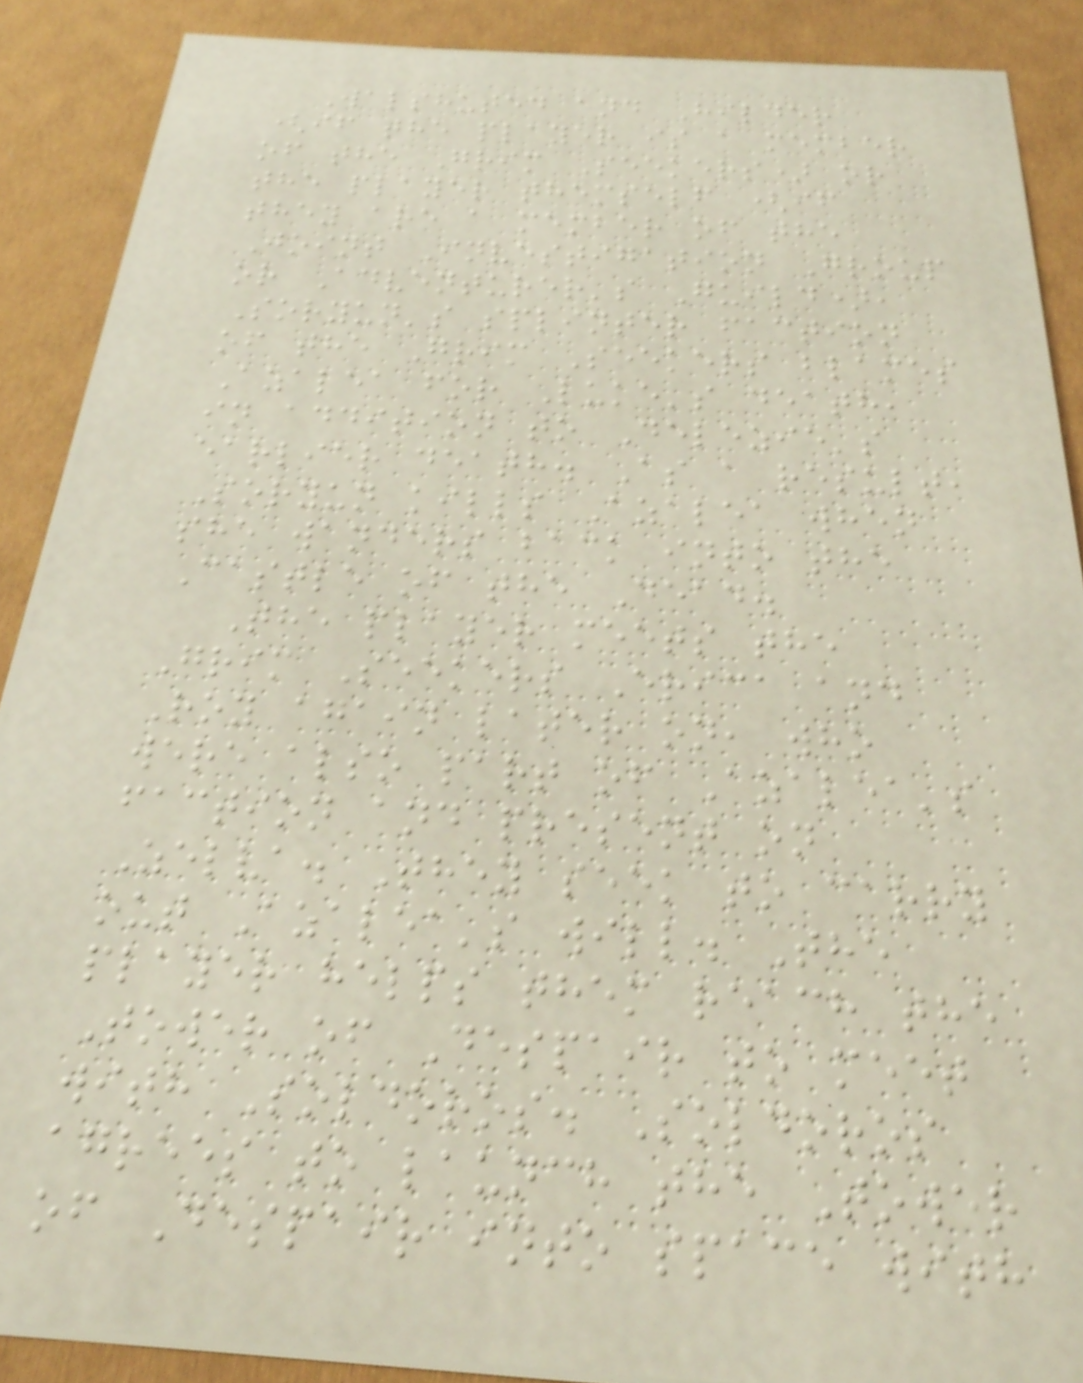Walshuted and Hilder
(if the player is a member
of the Grim Seekers) or
the player themself (if
they are a member of the
Joint Investigation Group
or Adventurer's Guild),
Soryun's splinter faction
of the Grim Seekers blames
Azalea for Luke's death,
in addition to Delezie's
earlier death. As a result,
Soryun kills Azalea when
she wanders back into the
Castle of the Dead.
The player meets the
Grim Seekers Erica and
Roy again later on, who
were also part of Azalea's
faction and present on
Zelva. They seek to carry
out Azalea's will. The
player helps them reach the
Tower of Despair to meet
with Soldoros. Soldoros
agrees to launch the Tower
of Despair into space with
